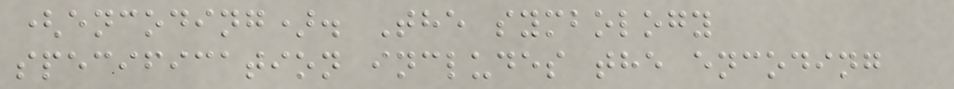(encoding). The symbology
specification includes the encoding
